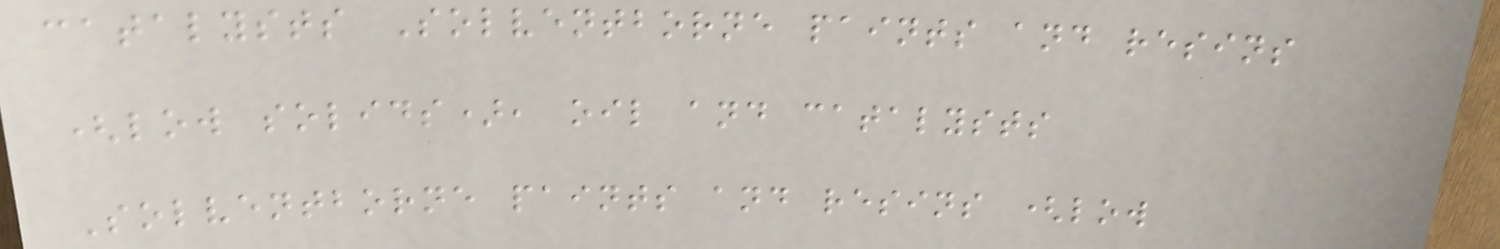catalysts Solventborne paints and resins
(low solids), oil and catalysts
Solventborne paints and resins (low
